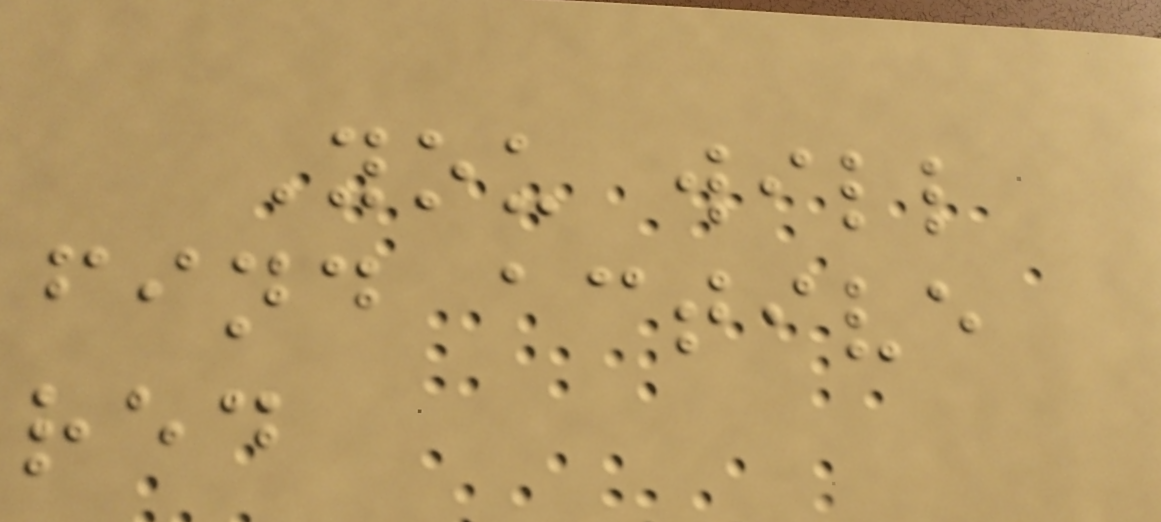You will
find active
red
